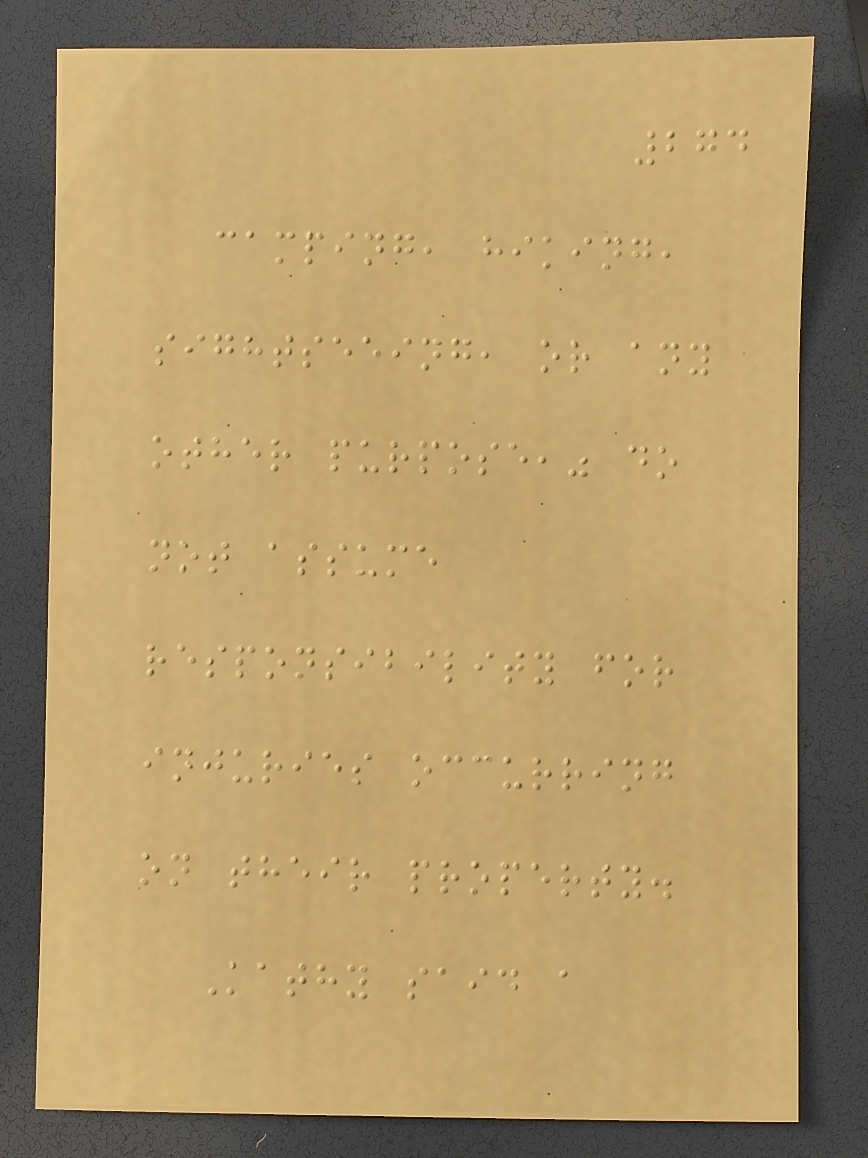274
camping, hiking,
sightseeing, or any
other purpose," do
not assume
responsibility for
injuries occurring
on their property.
Kathy said a
